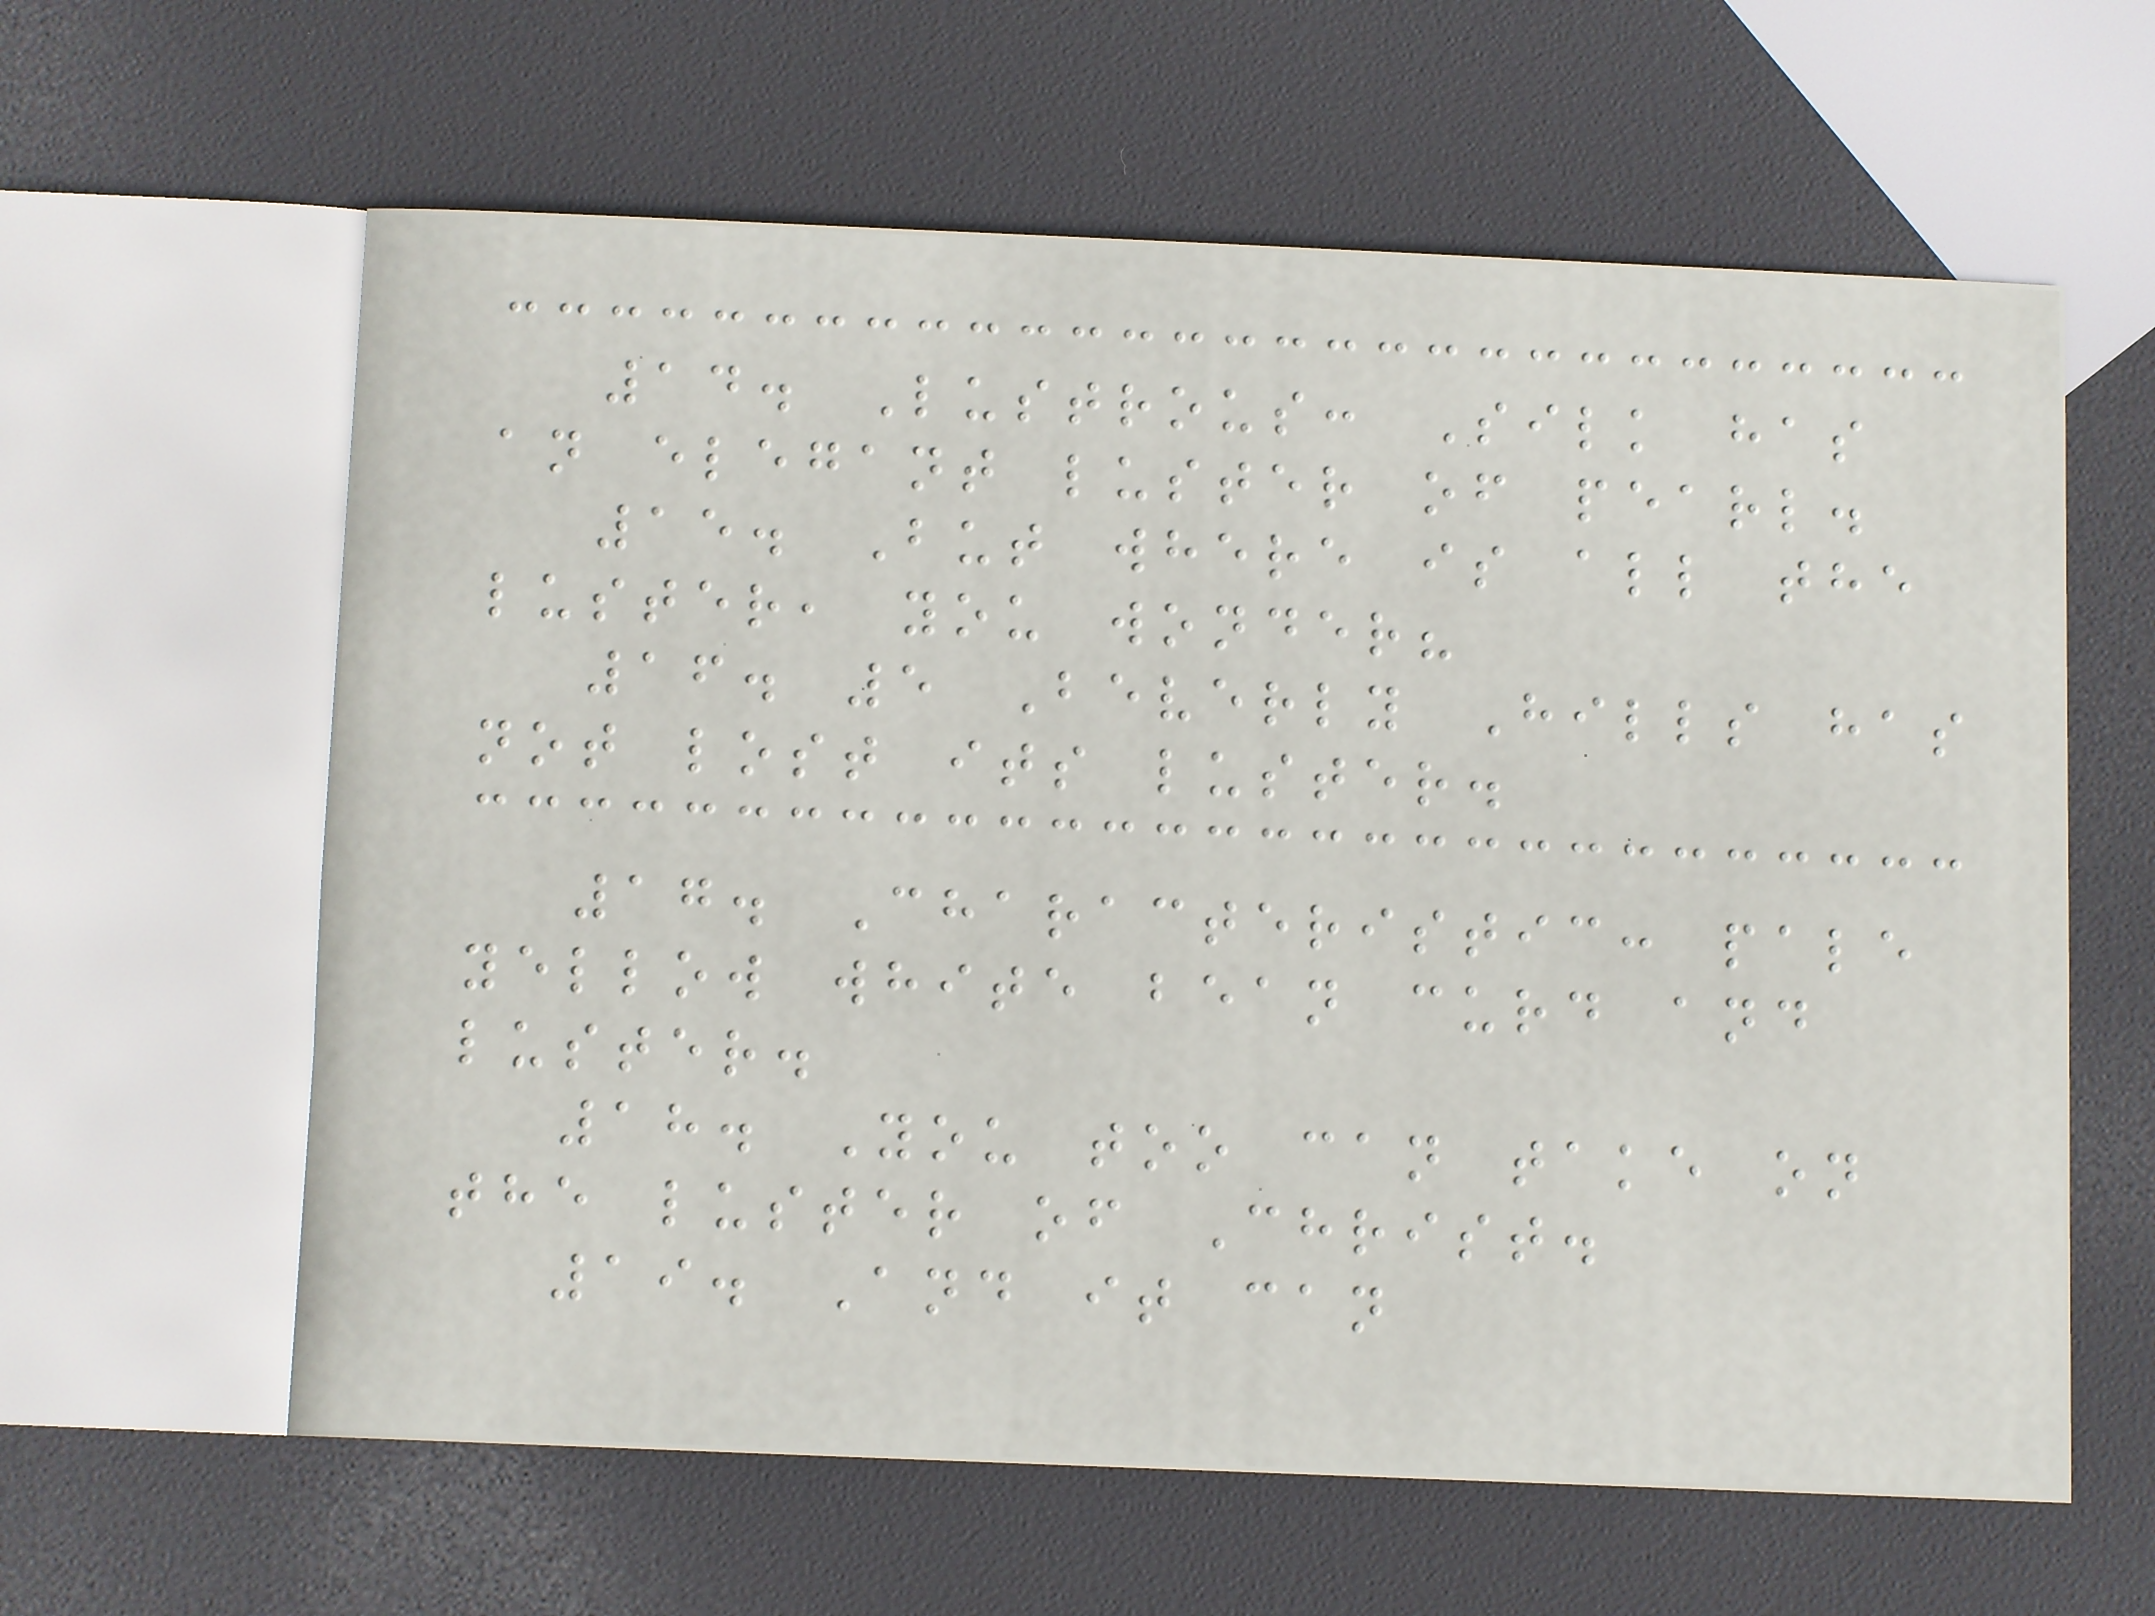14. Lustrous: Silk has
an elegant luster of pearl.
15. But where is all the
luster, you wonder?
16. 5 Beverly Hills has
not lost its luster.
17. Characteristic: pale
yellow white bean curd and
luster.
18. You too can take on
the luster of Christ.
19. And it can
